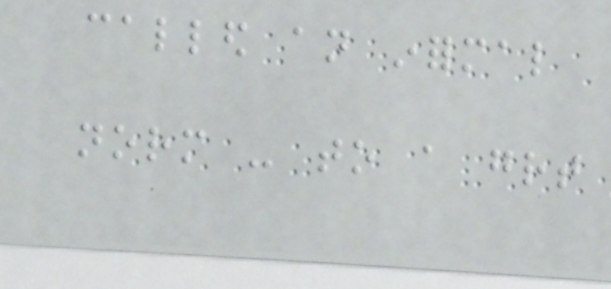called an informal
norm - to a great
